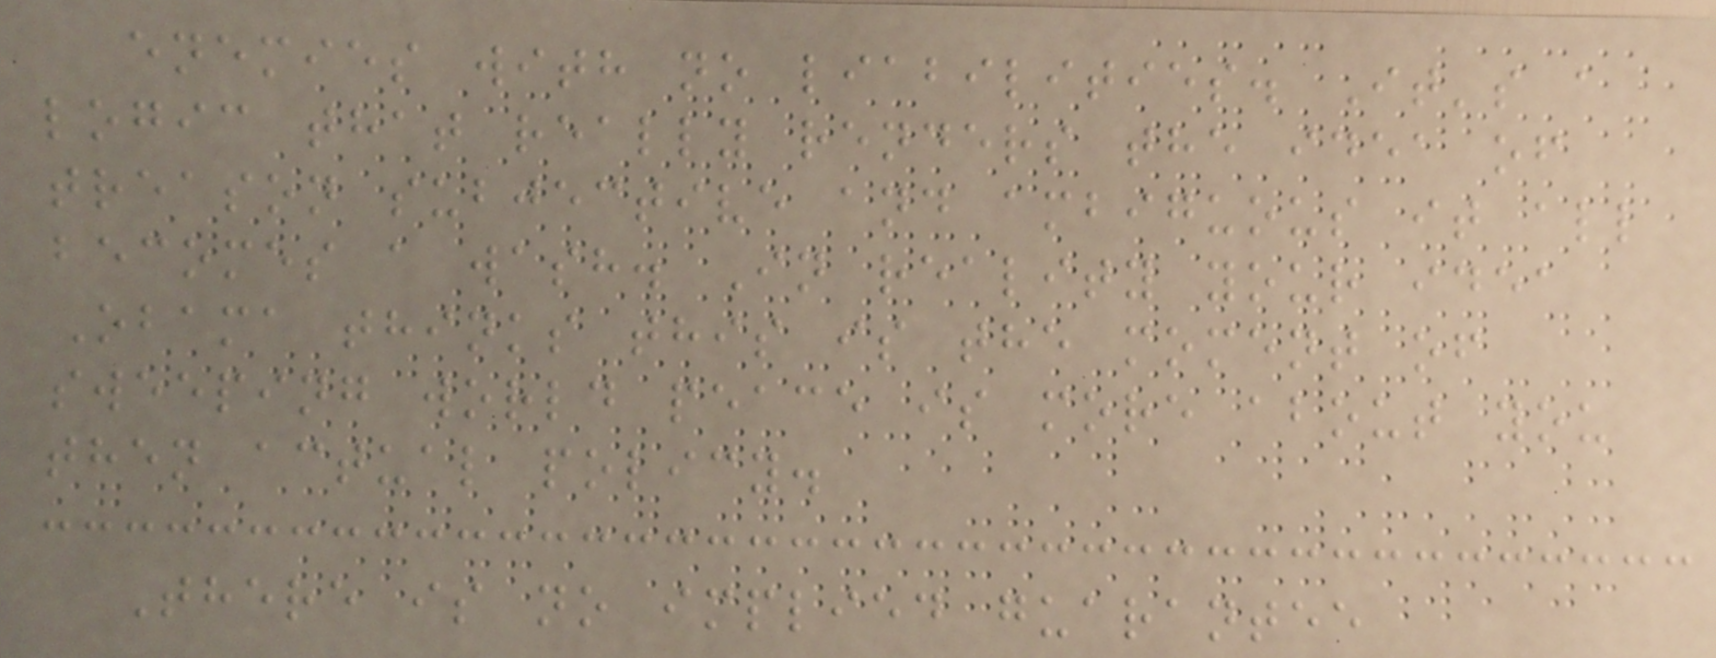enemies with no liabilities. It's a
logic that really renders the idea of
treason subjective and ambiguous it all
becomes a wash. In reality your idea
Obama thinks this is the moment of
sweeping world peace is more about you
then actual policy.
There is no implied guarantee
